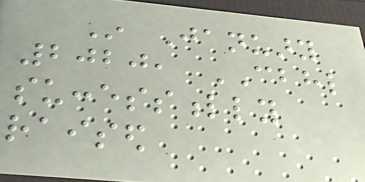In January
2020, CBHL
successfully
raised
